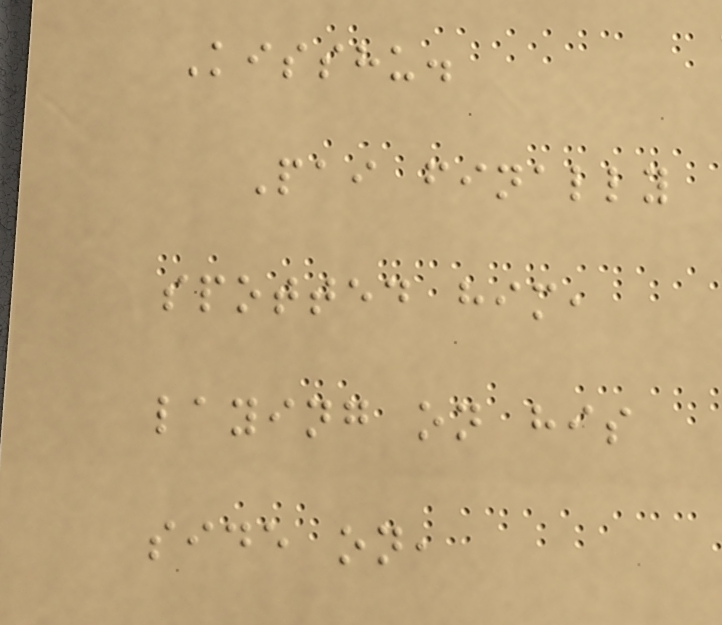Kisshu.
Pai finally
spotted him,
laying on his
side on,
